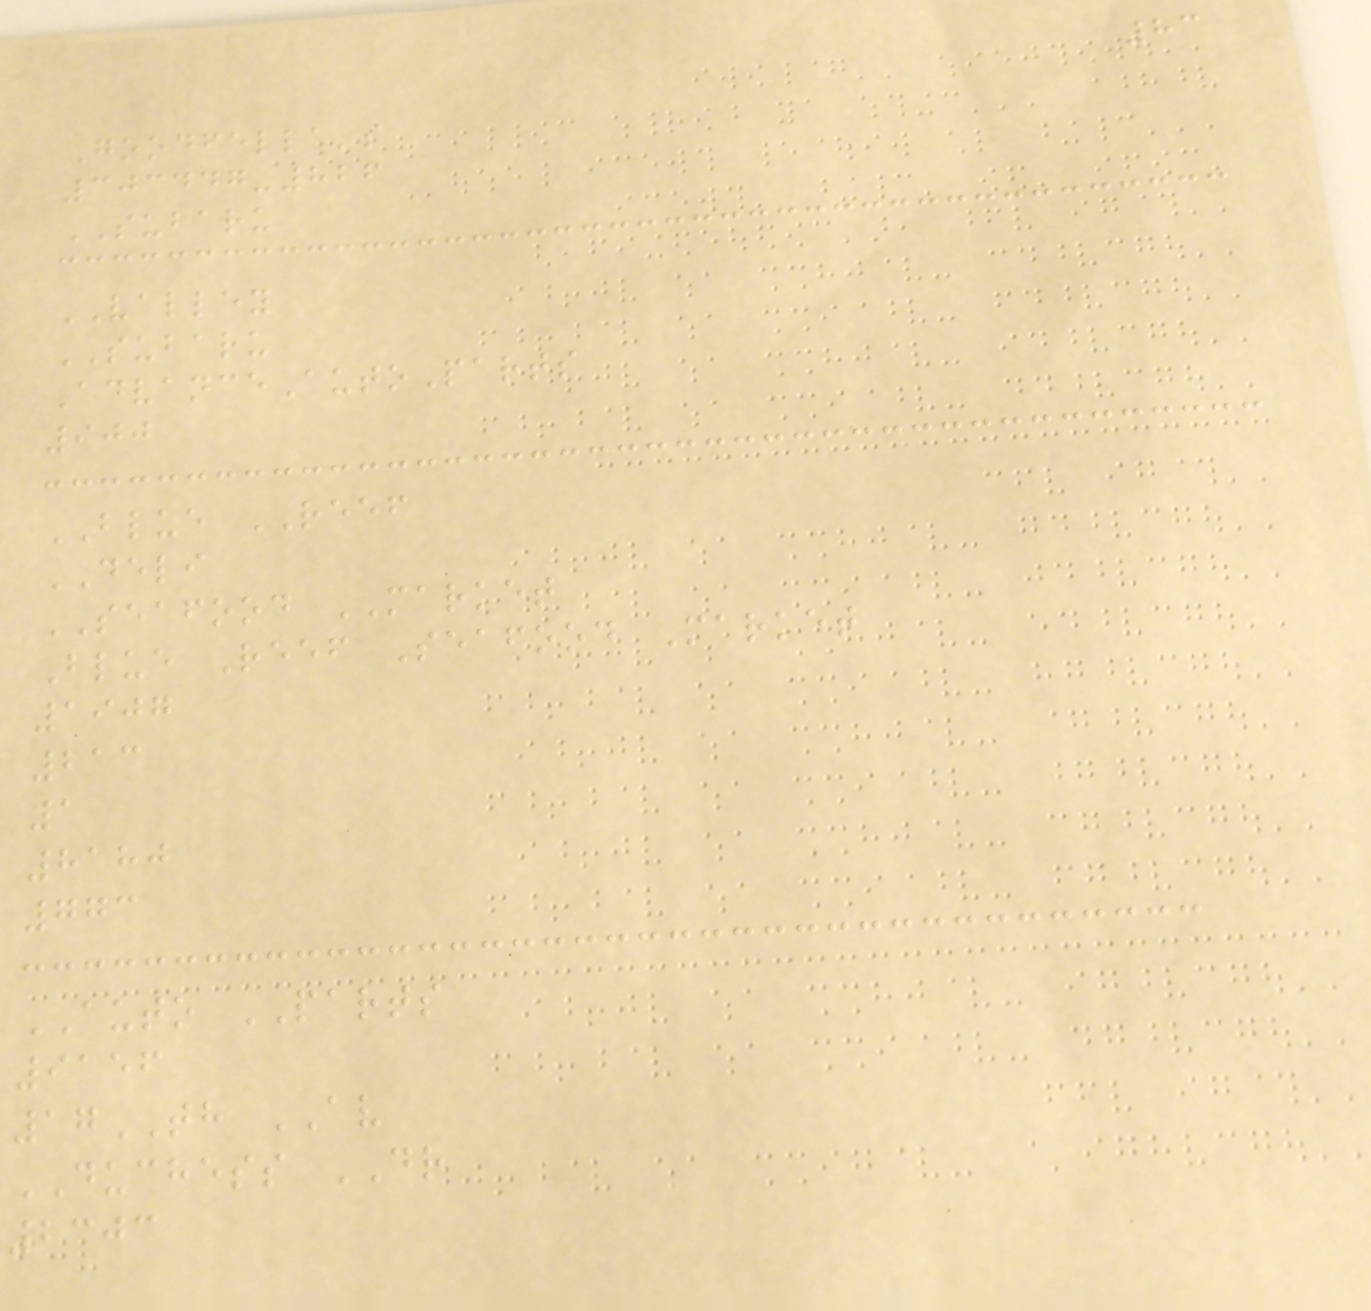83
Goodfella's
303447-826
SUBARU
VALLEY
SUBARU
AdvanceAutoParts
900
BLUE REEF
DELI
SEAFOOD MARKET
Blue Reef Seafood Market
1907
213
1
8180
773
AUTO PARTS
9156
17TH AV
DUCHESS DR
2303
